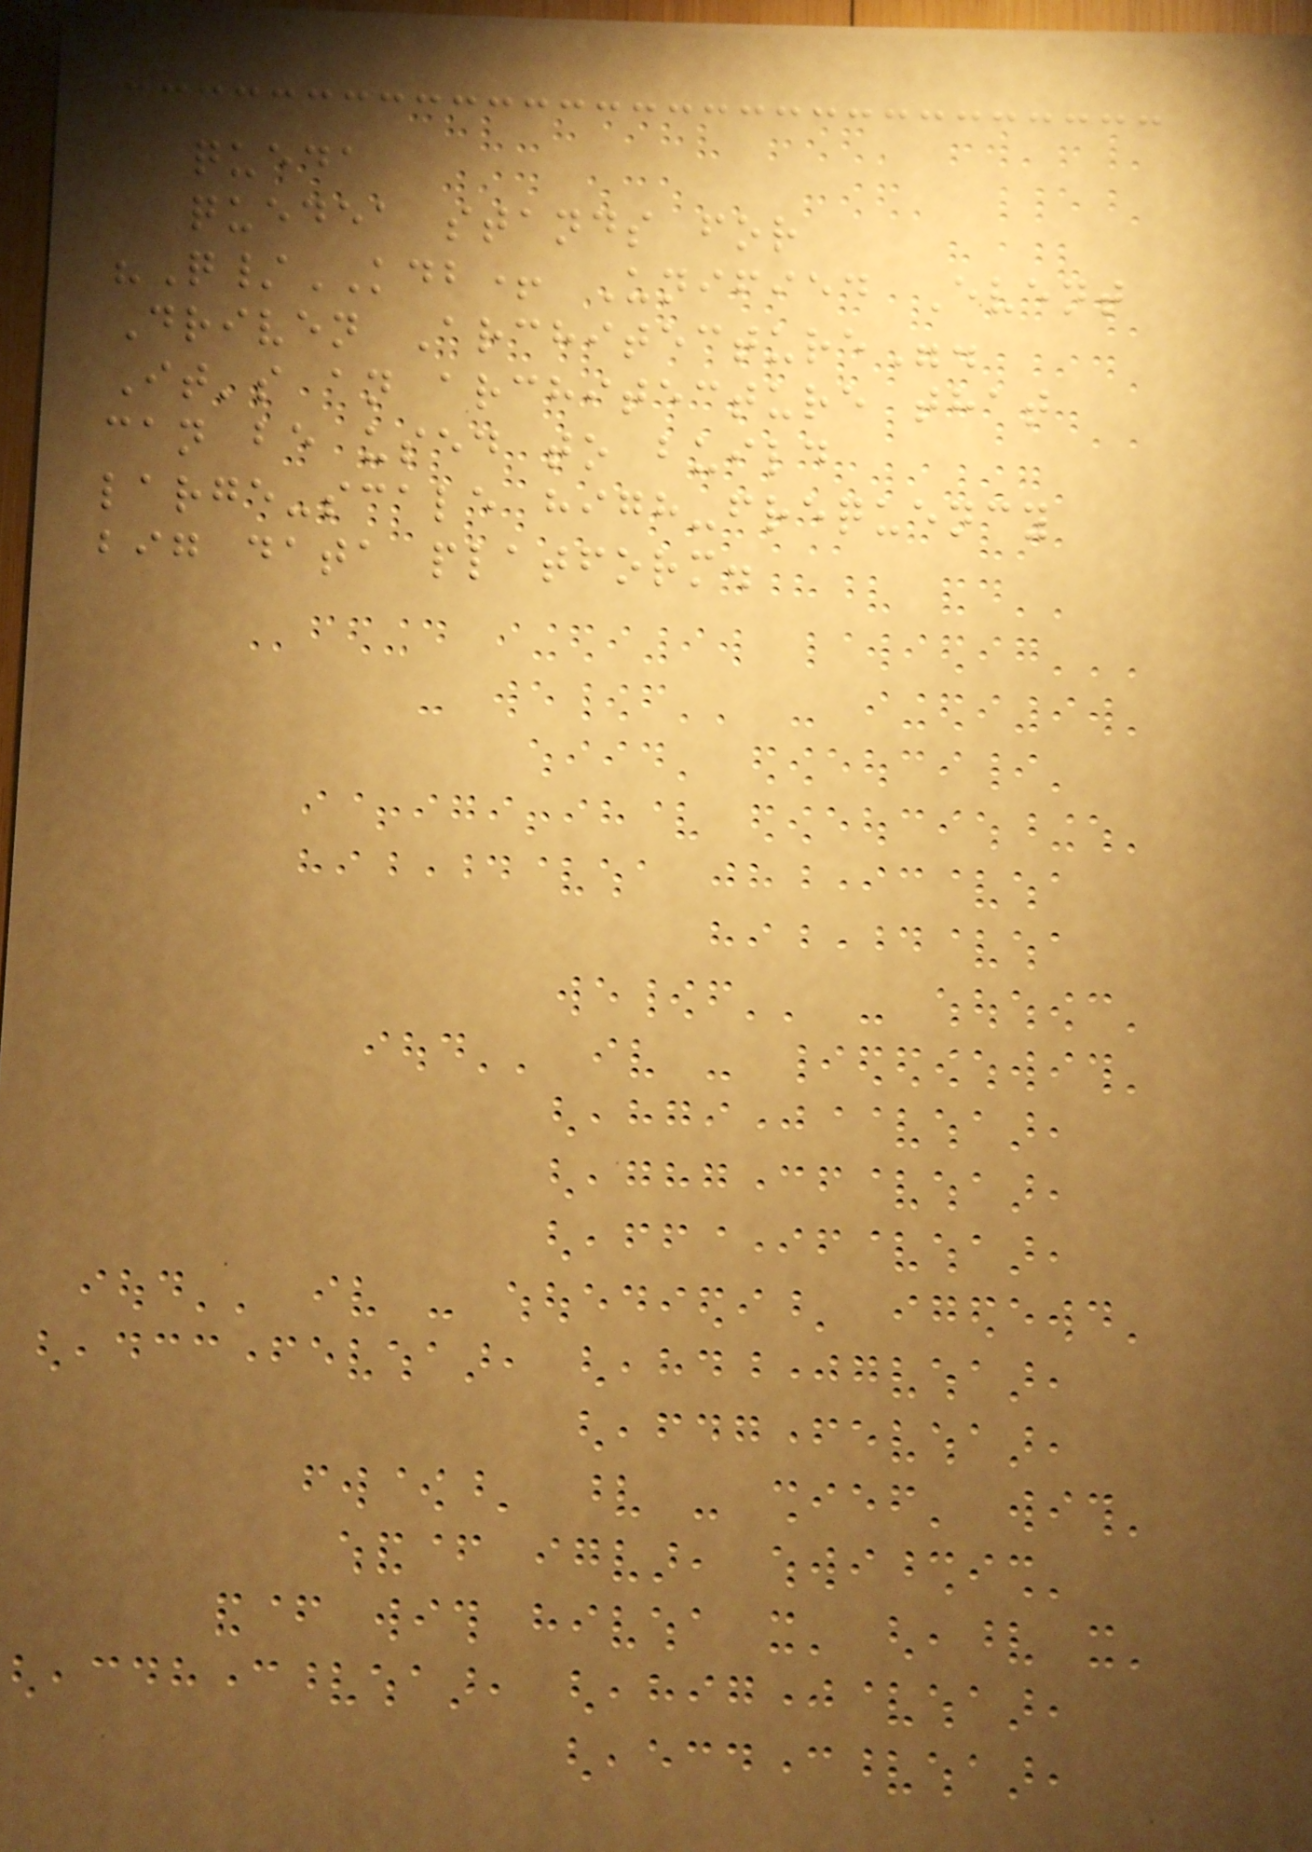queda
quedea stands for
"Q/KDB+ Unified Event
Driven Architecture".
It's an architecture that
can be used to build
large-scale high-frequency
big data platform.
